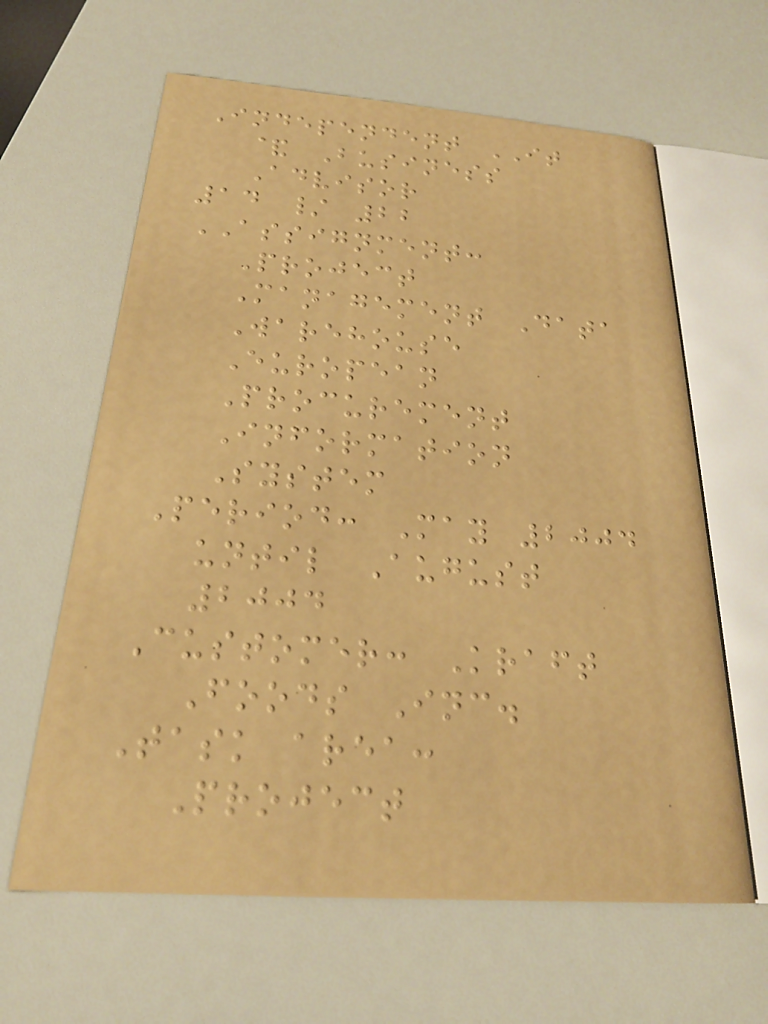Independent IT
& Business
Advisor
14 / 22
ASSIGNMENT:
Project
Management Data
Warehouse
European
Procurement
Information
System
Period: May 2004
until August
2004
Customer: Kraft
Foods Inc.
Task area:
Project
